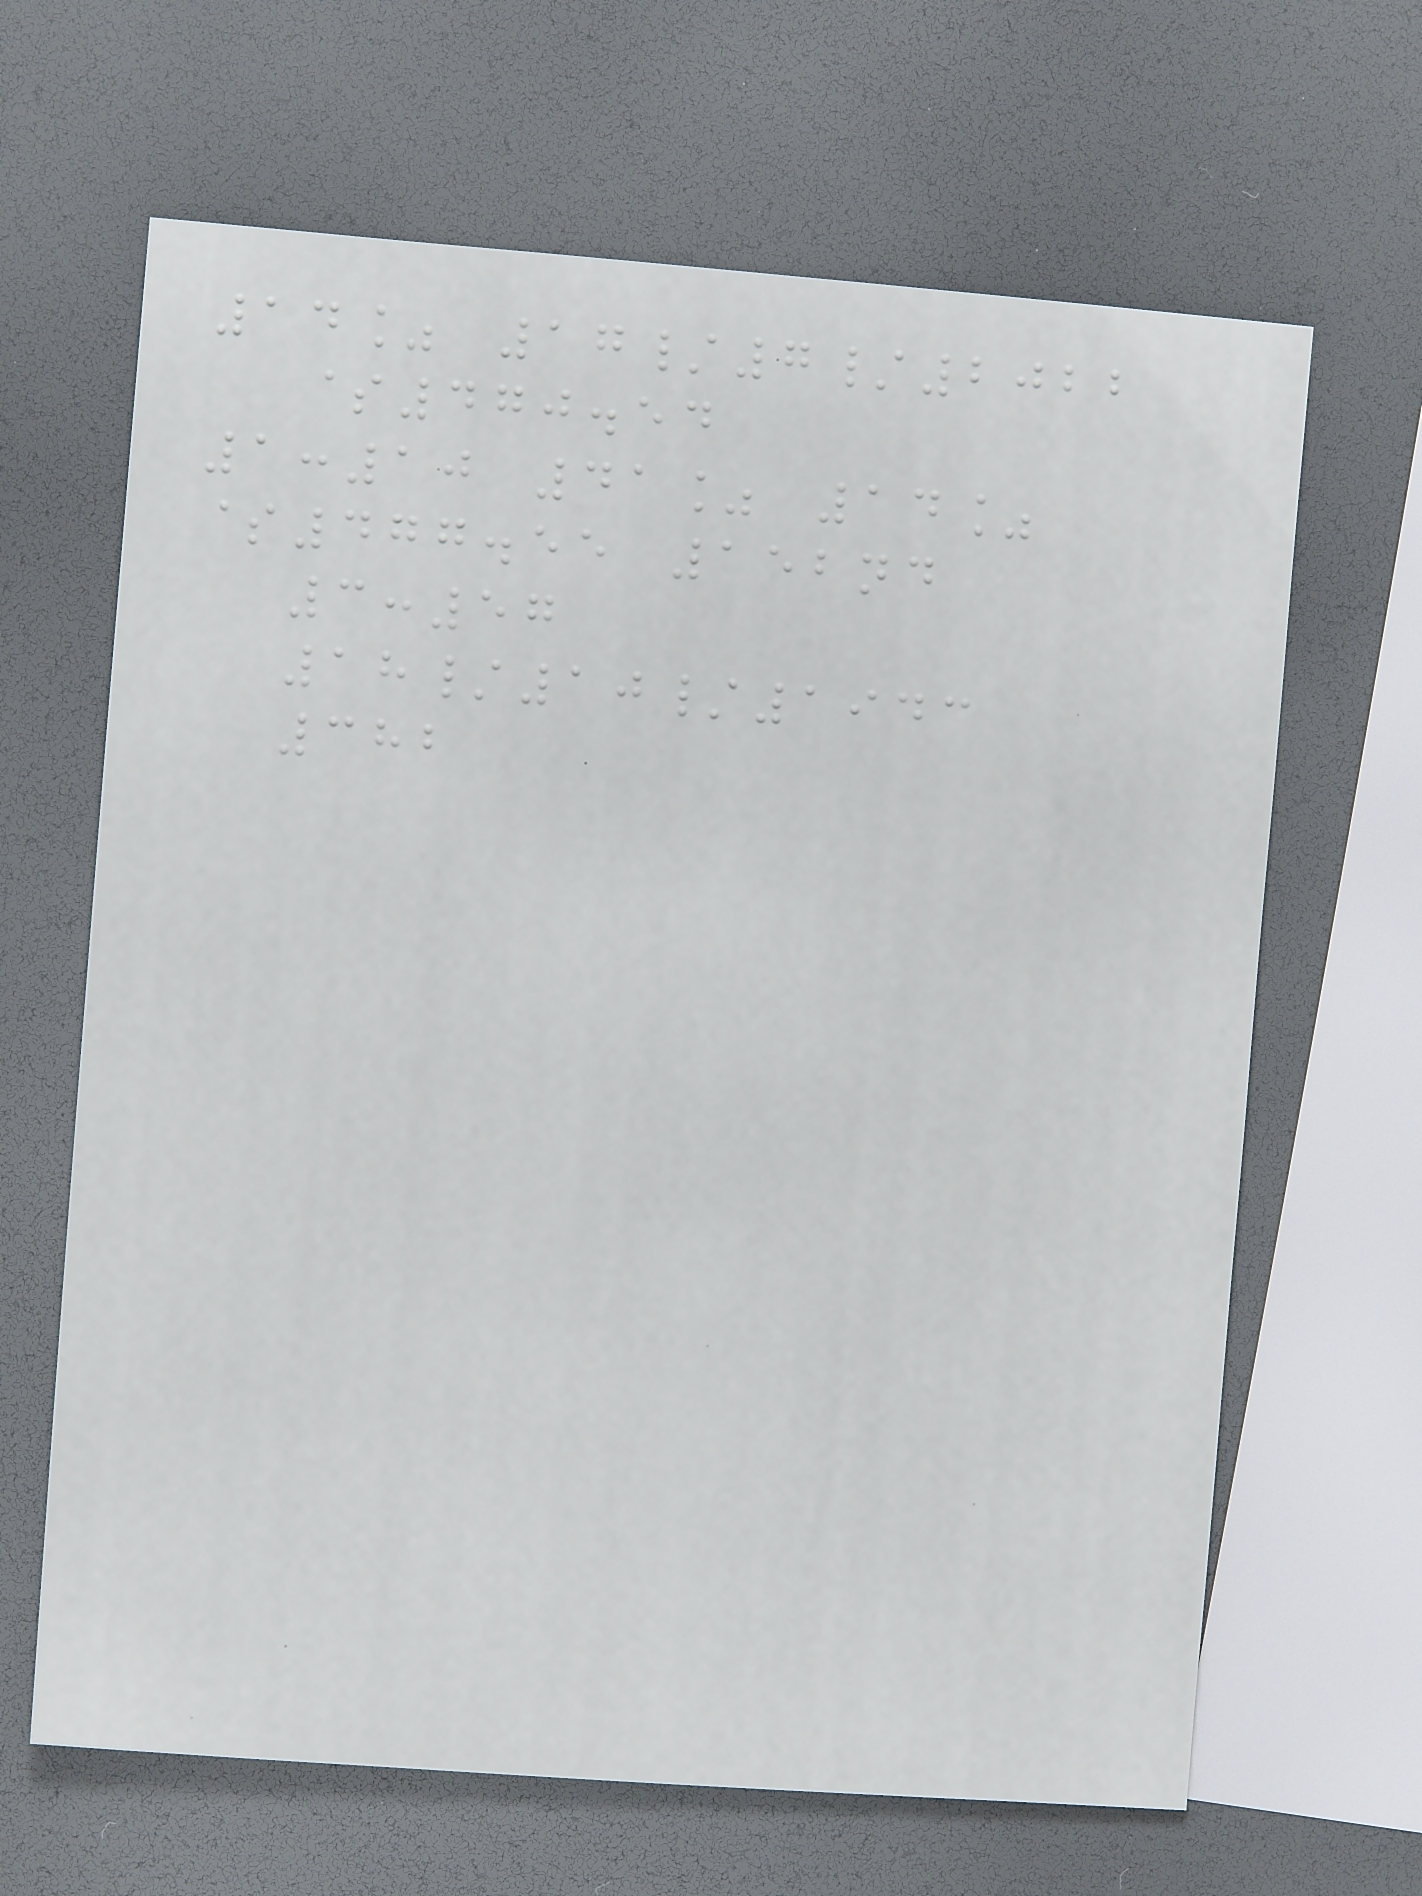14% 17/7/2022
$470.54
1:10 41% 14%
$477.55 152nd
3:57
18/10/1943
382
